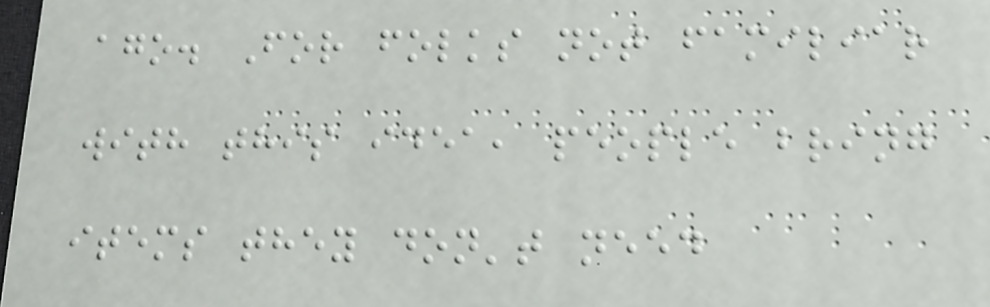ago. For folks not familiar
with this idea, people bring
items they don't need
